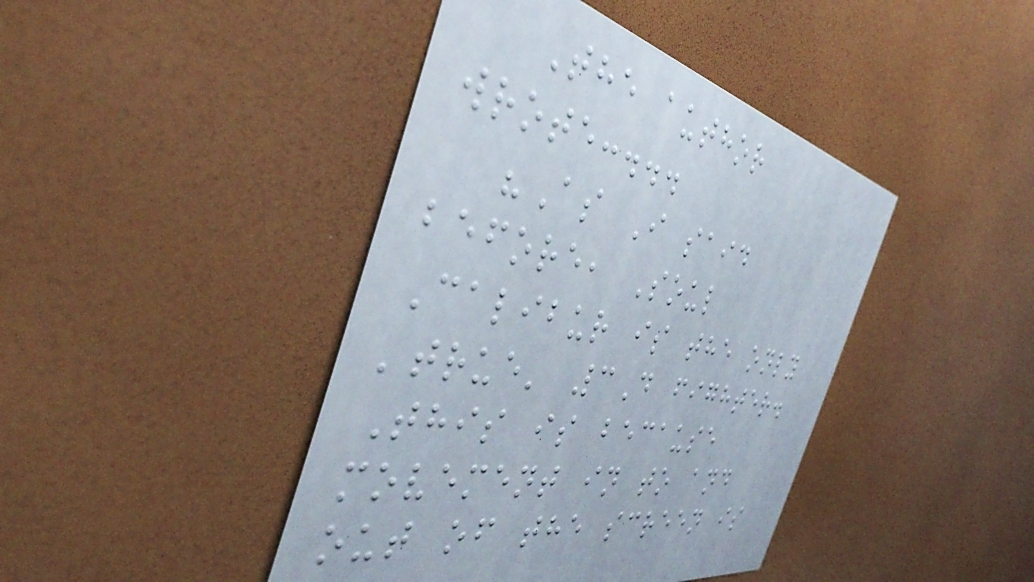The author
wrote:...
"As I said
before, Soul
Calibur is the only
'true' 3D fighter.
This is because
movement in to and
out of the screen is
